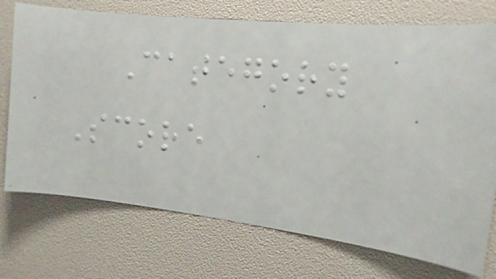Category
Score
